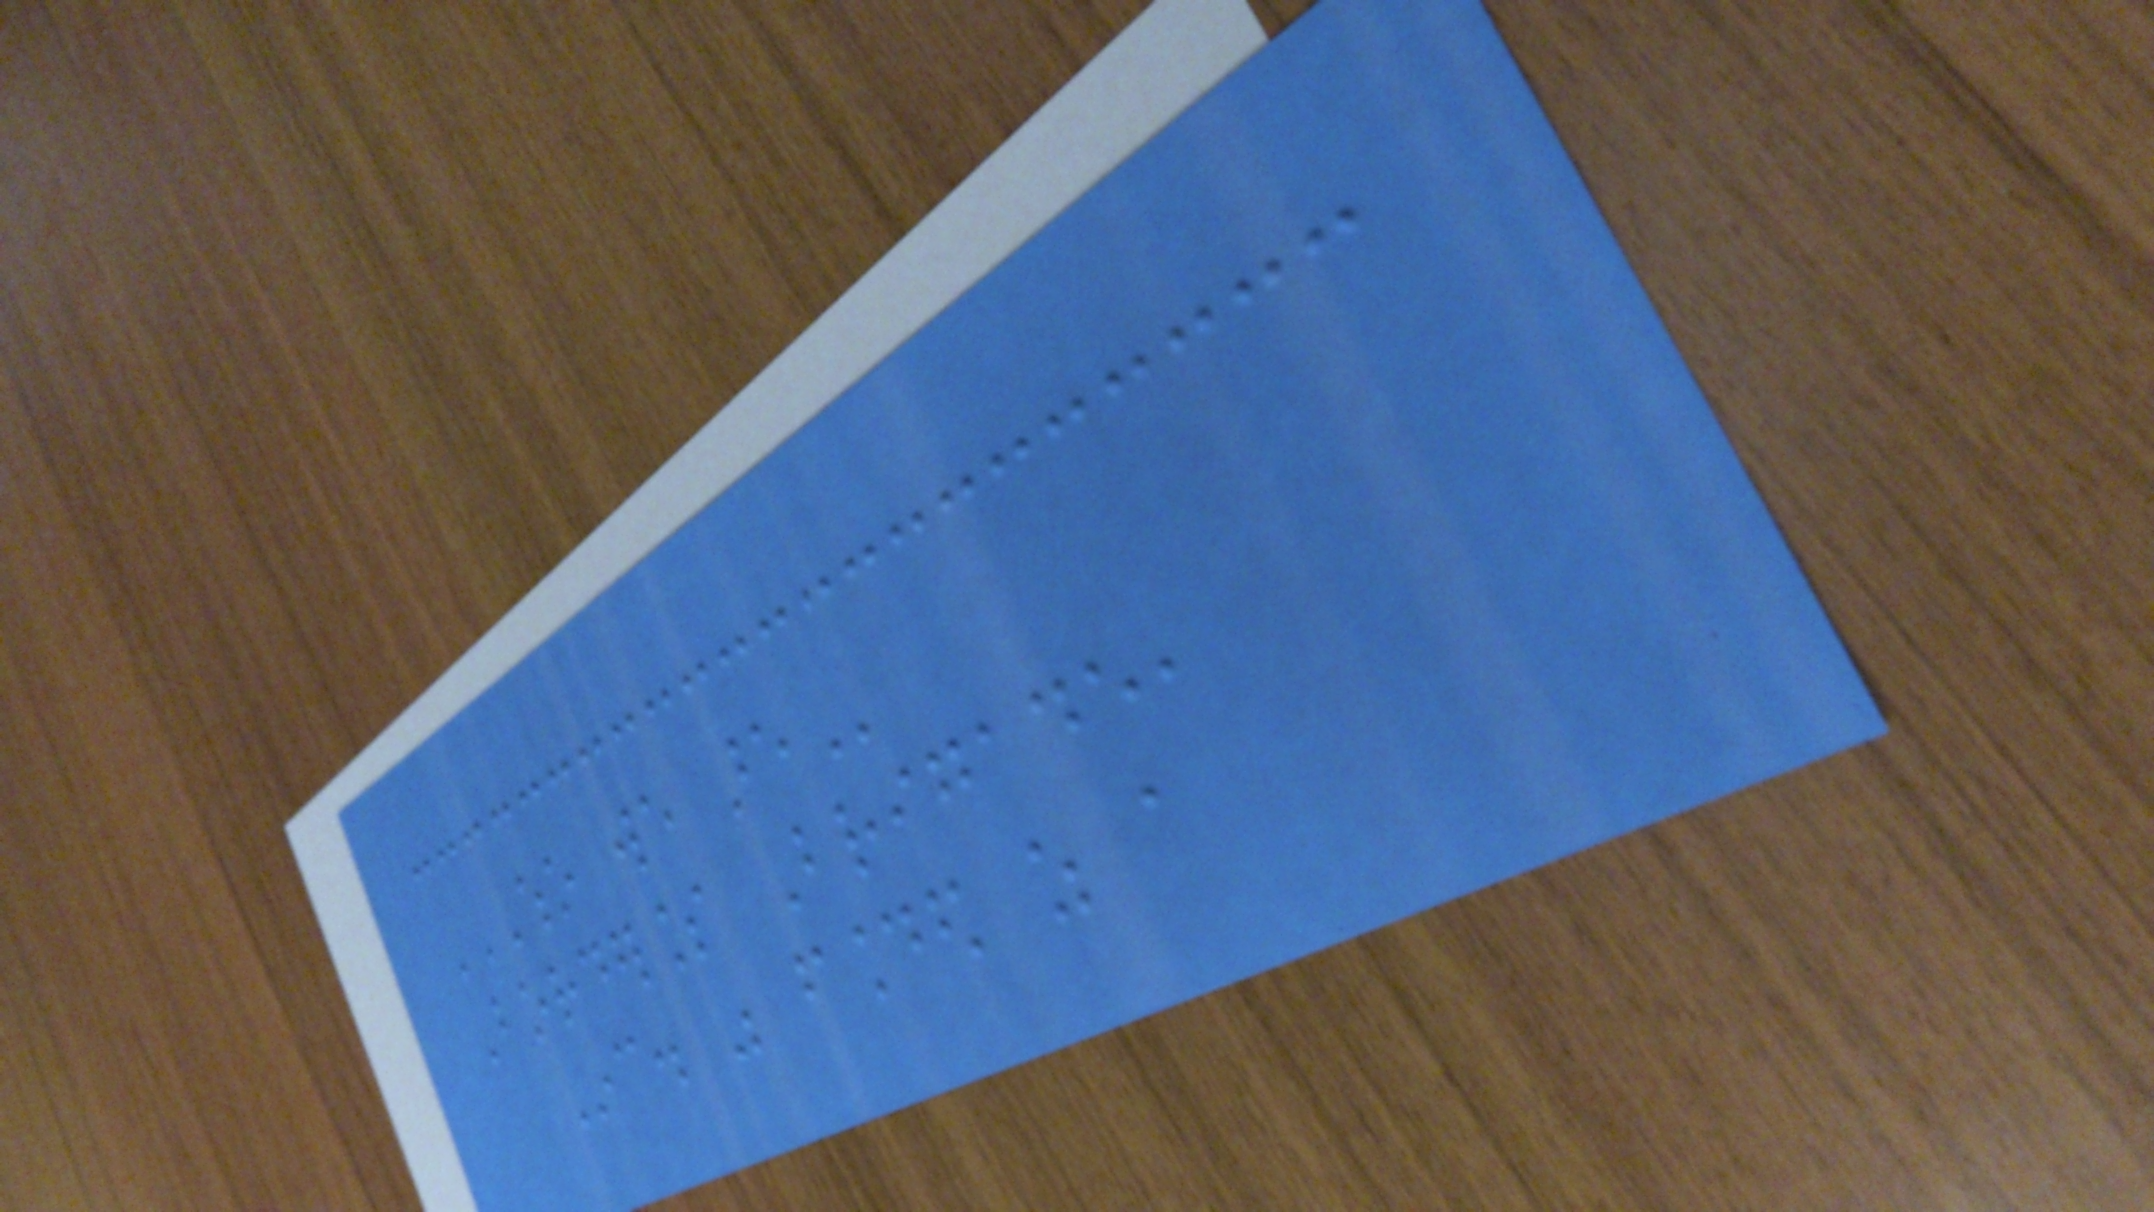WHO WE ARE
Borderless Brigade,
Inc. was founded as a
